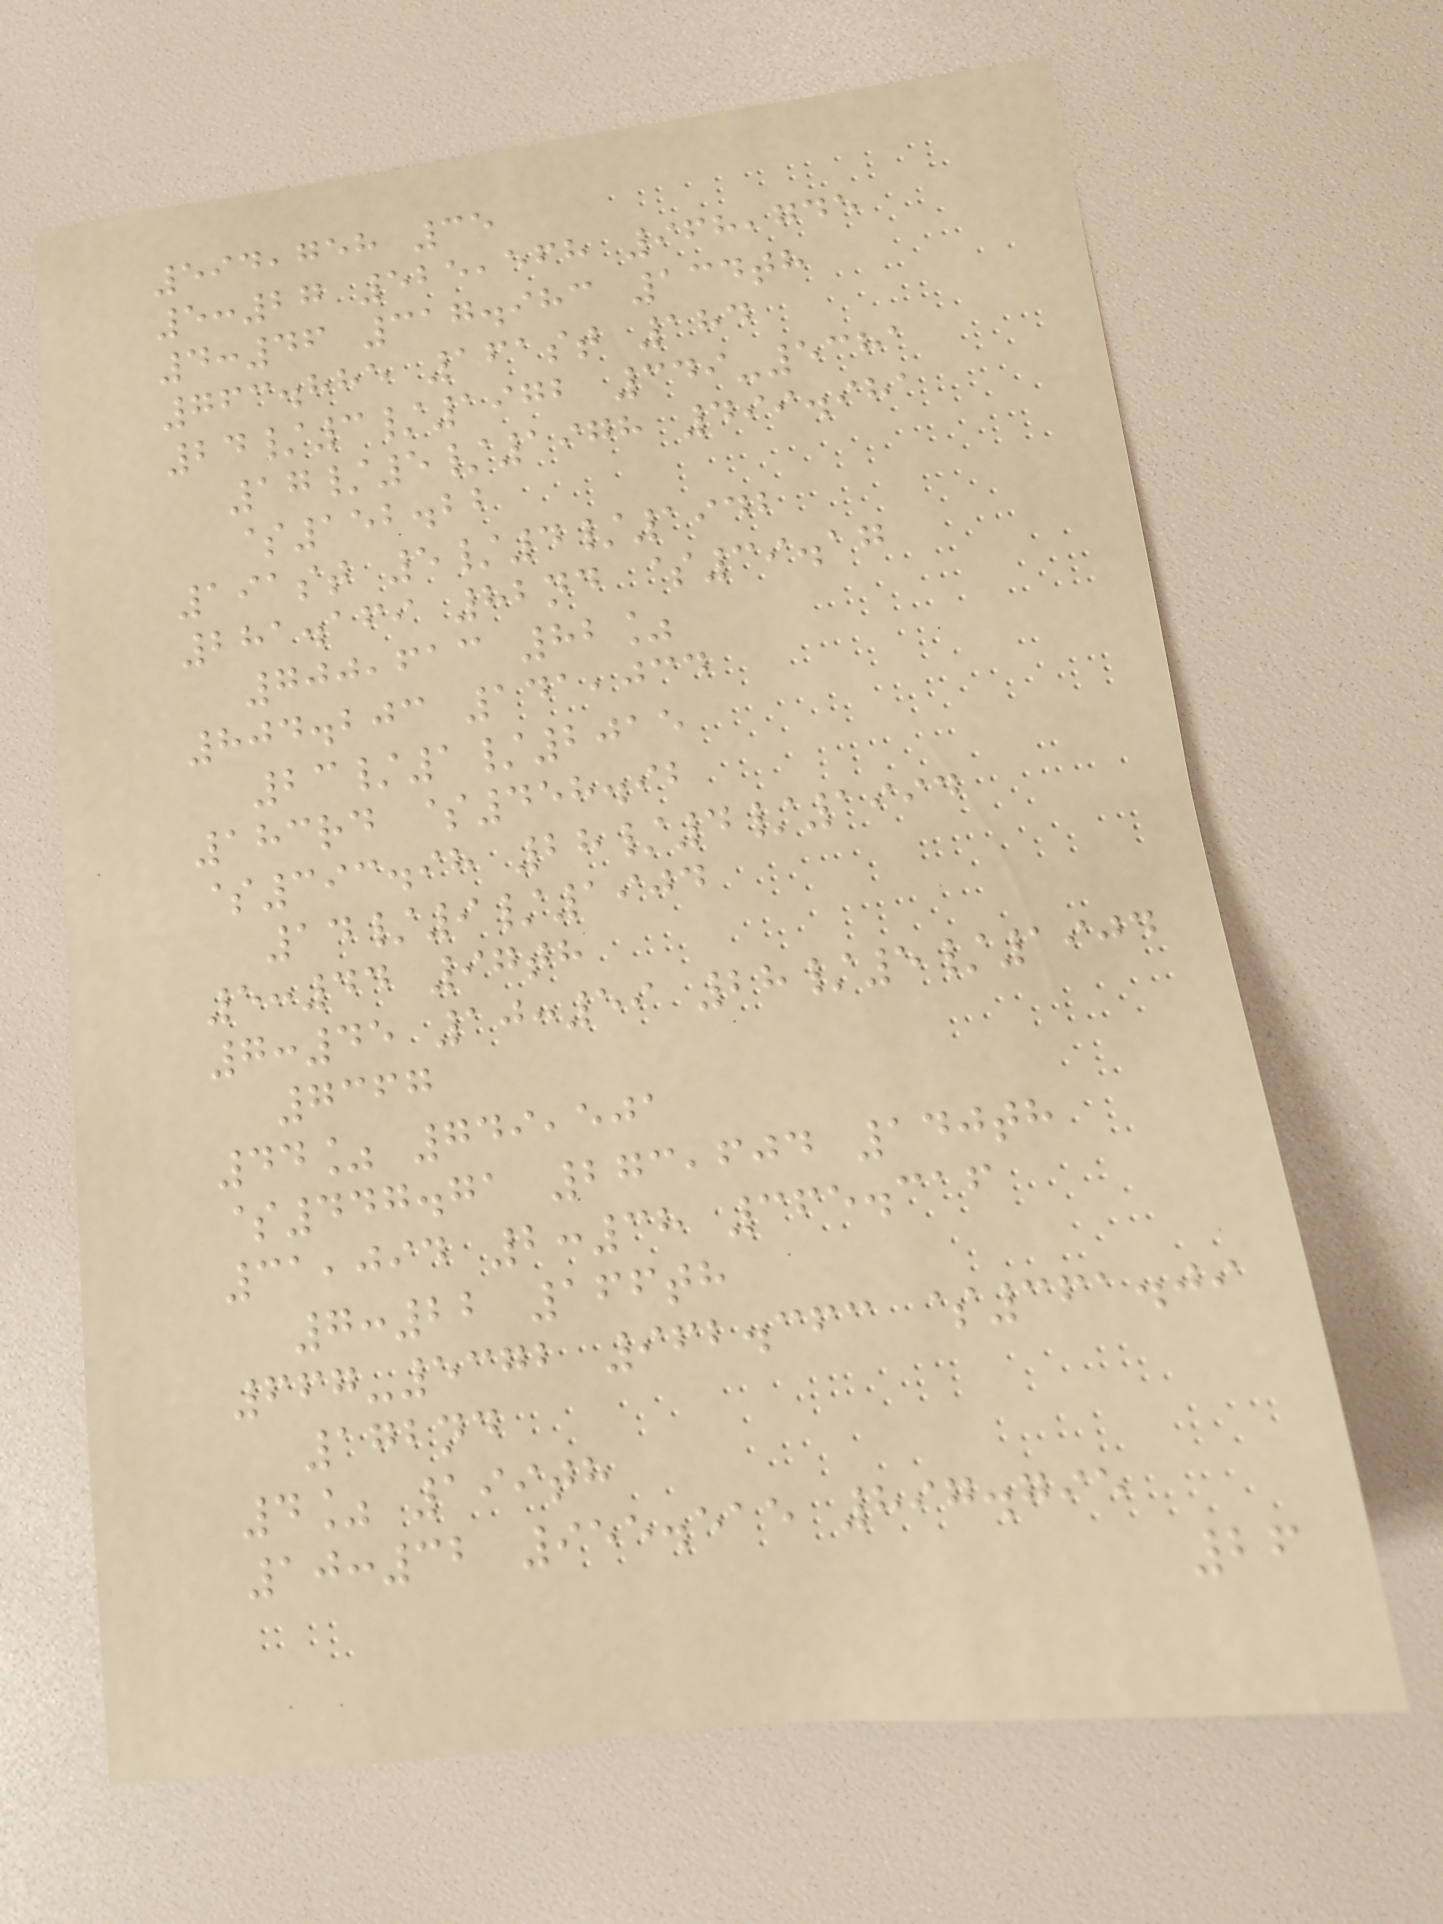594,758 35
5:27 525,568 968,745
4:46 317.983 134th
763.885 161st 184
24/3/1972 349-5381
17/5/1978 499.981
$152.22
191st 5/4/1942
281.169 82nd $39.17
700,613 82%
804.203 141,034
23/1/2015
183rd $458.92
$393.98 28/4/1994
14/9/1904
5:44 97th
7:45 10:59 28/5/1904
7367
44% 749,501
$447.71 273,604 140th
31,094 2:38 365.316
7:22 166th
667-5372 962.363 $361.09
172nd
4% 199th
10:32 955.515 897.795
26
